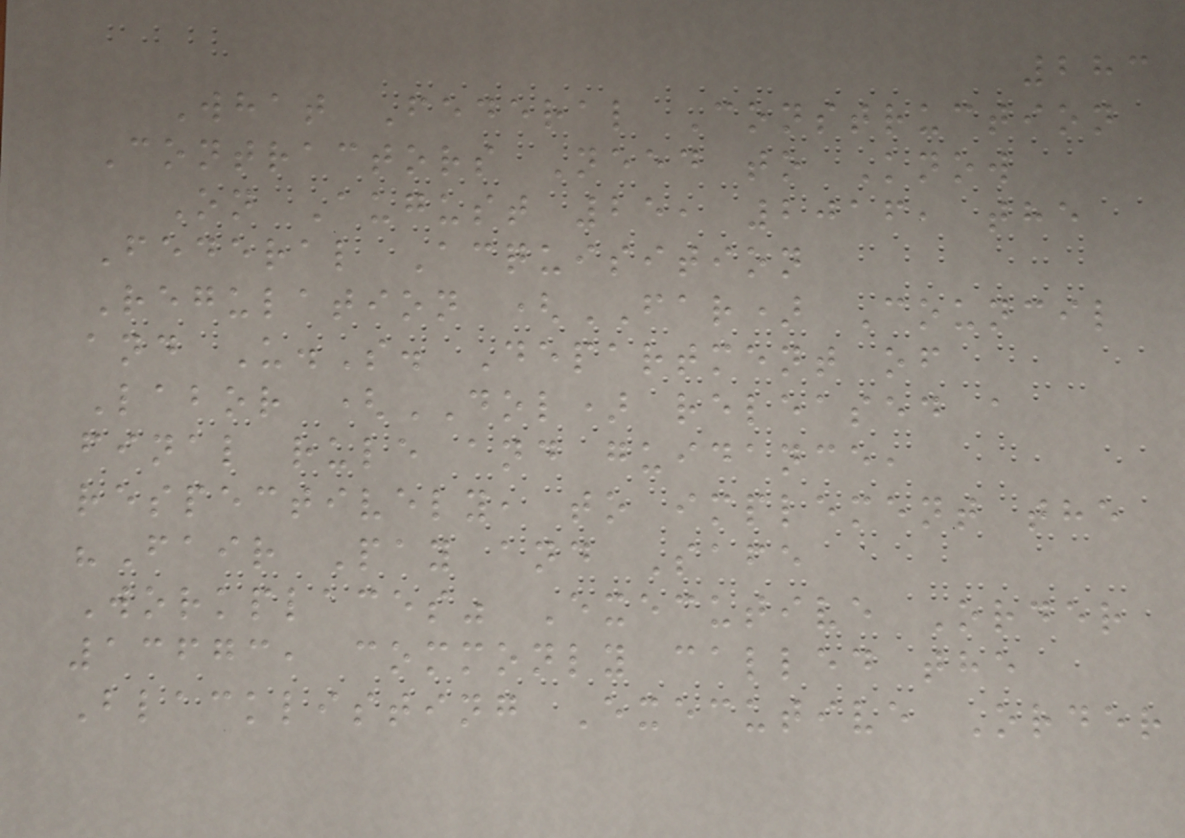283
What Federal Construction
Contractors Need to Know
On August 25, 2016, the
Federal Acquisition
Regulation (FAR) Council
and U.S. Department of
Labor (DOL) released a
final rule and guidance,
respectively, to implement the
"Fair Pay and Safe
Workplaces" Executive Order
13673, commonly called the
Blacklisting Executive Order
